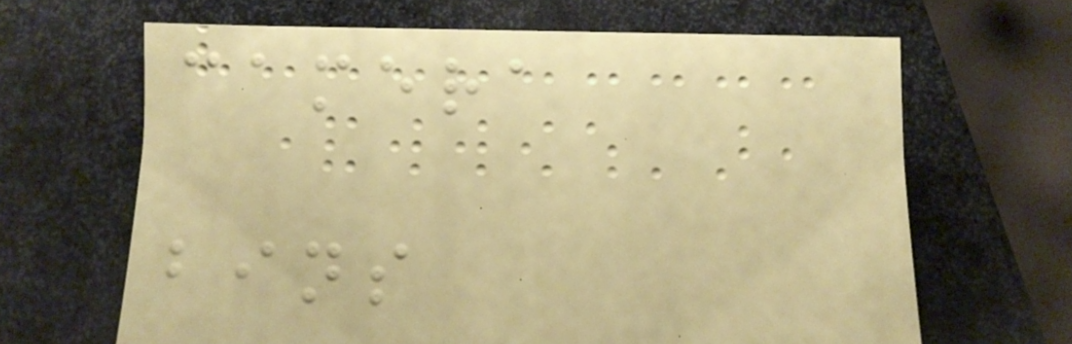camera
bins
